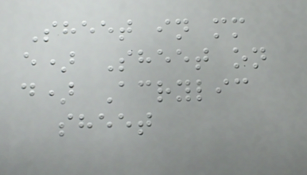Sheet in mm
e) Sheet on
d) Acrylic
sheet
